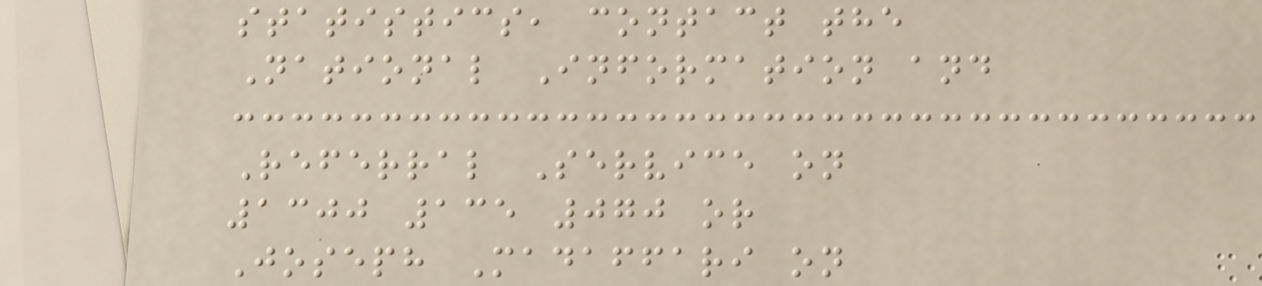statistics, contact the
National Information and
Referral Service on
1300 135 070 or
Joseph Madaffari on
